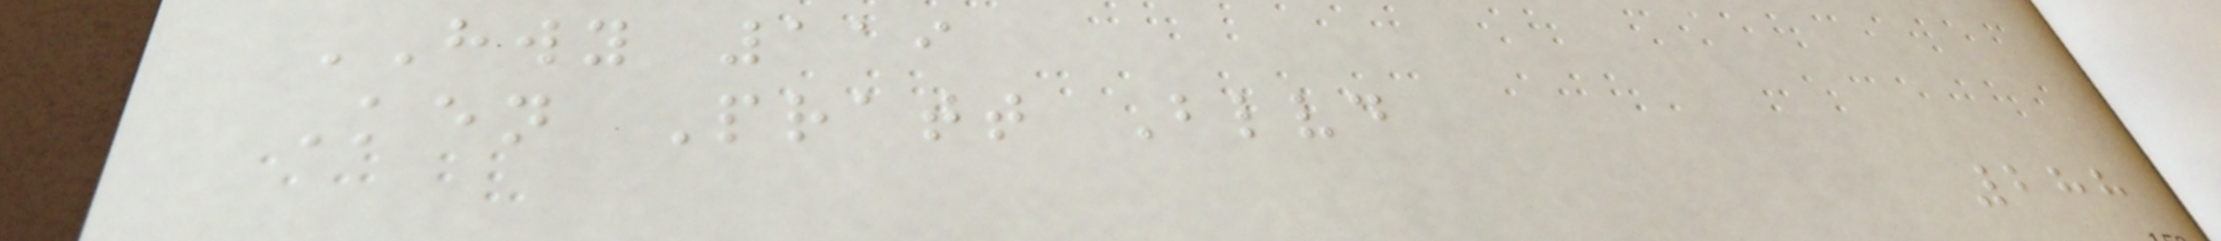HWY 119
Ken Pratt Blvd
288
